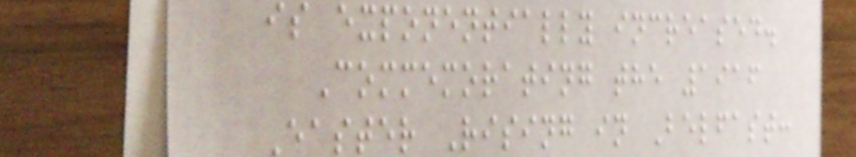is exponentially increased.
Commemorating the 1916
Easter Rising in Belfast:
